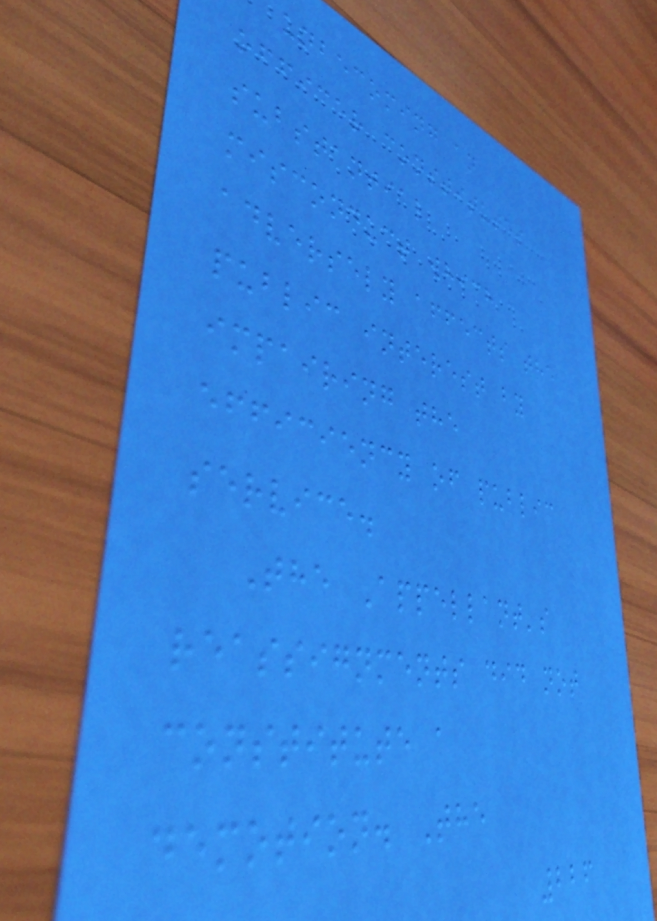unbecoming an
officer constitutes
substantial
misconduct which
adversely affects the
public interest by
impairing the
efficiency of public
service.
The Appellant's
reassignments did not
constitute a
demotion. The
226
